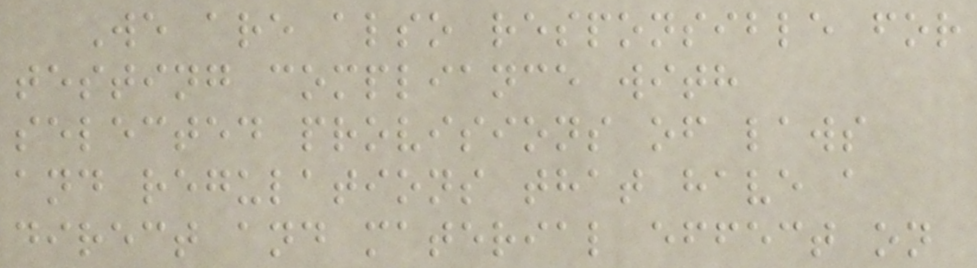We are also responsible for
testing compliance with
selected provisions of laws
and regulations that have a
direct and material effect on
